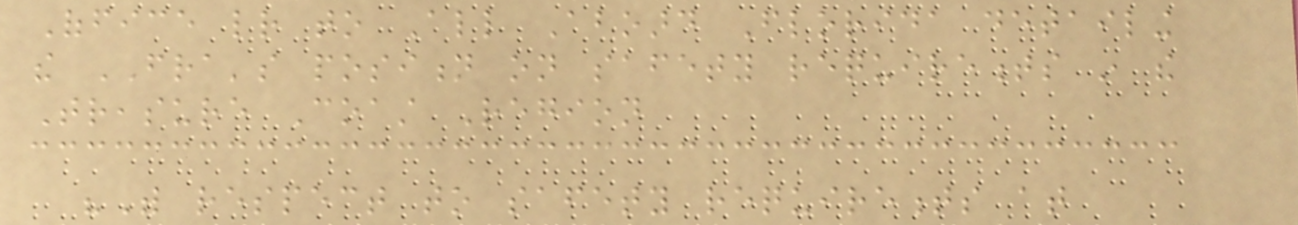Office letter to All Aboard Florida detailing
the FRA's position on safety requirements in the
Treasure Coast Region
"With respect to safety requirements at
